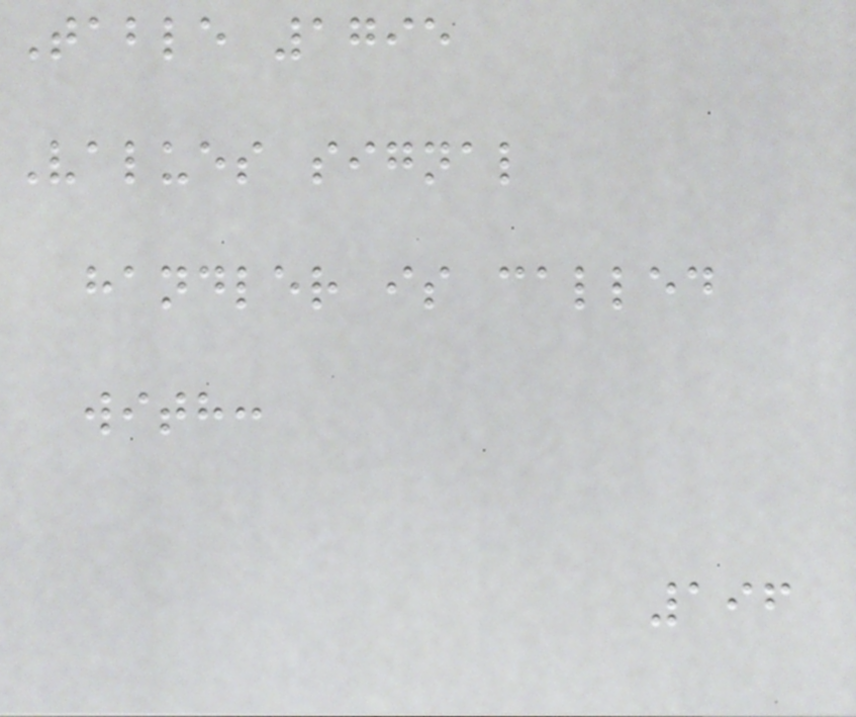Table 1795
Values signal
handler is called
with:
196
